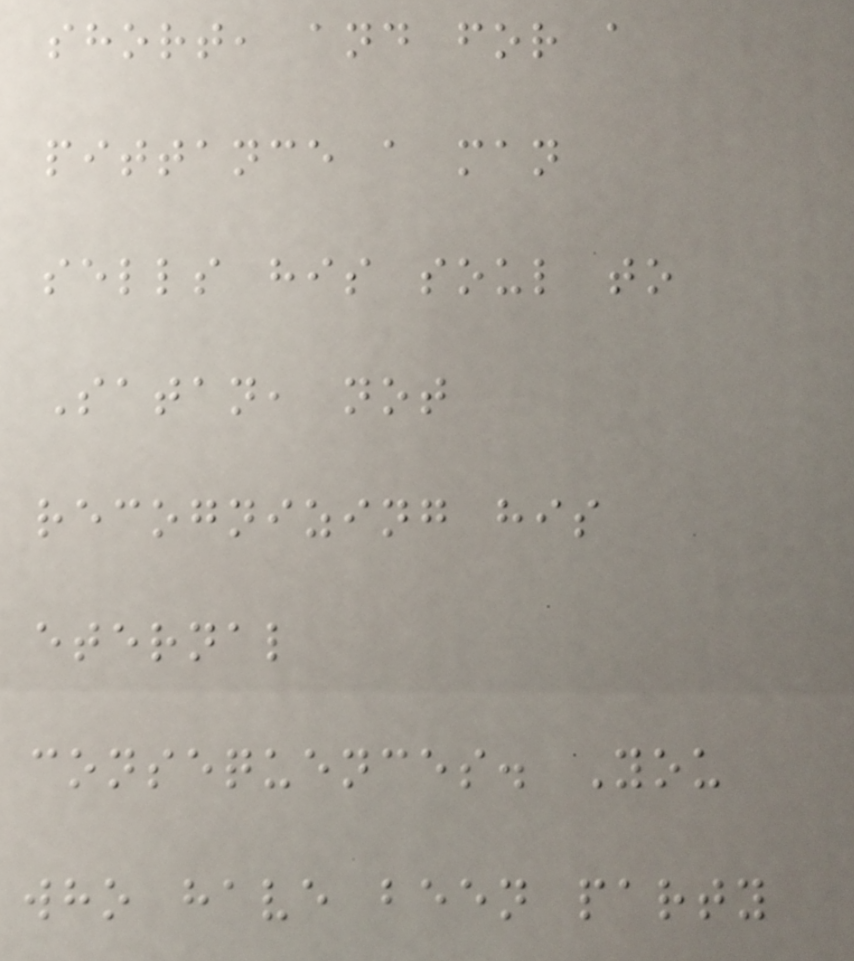short, and for a
pittance a man
sells his soul to
Satan, not
recognizing his
eternal
consequences. You
who have been party
